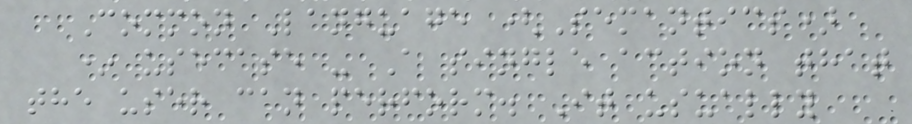Common Language (Semantics)
* usecase - A single action that
the user can perform. It usually
